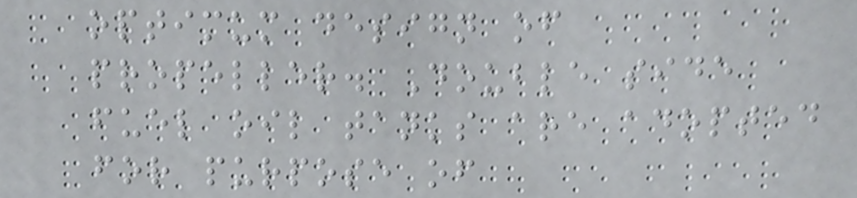optimum design of
propeller. Double side
fuel oil tanks are adopted
for purpose of
